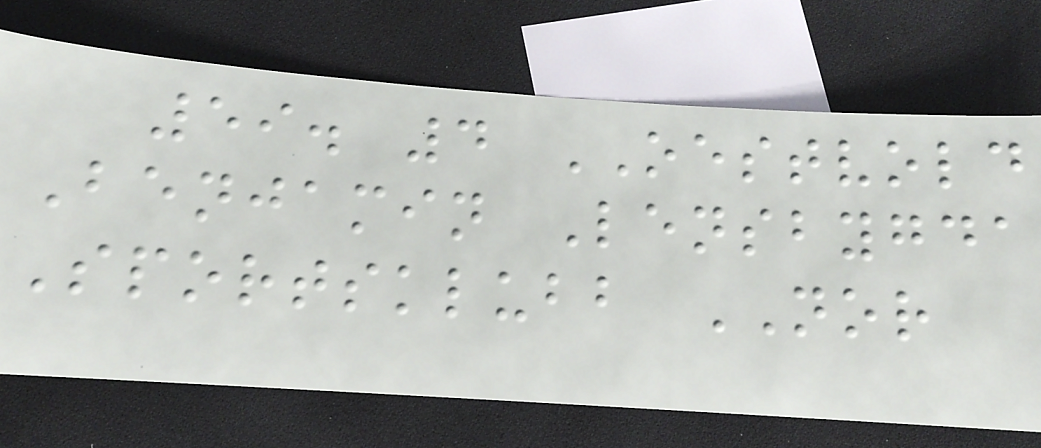59. 4 OESTVOLD
Benjamin Lensbygda
Sportsklubb NOR
